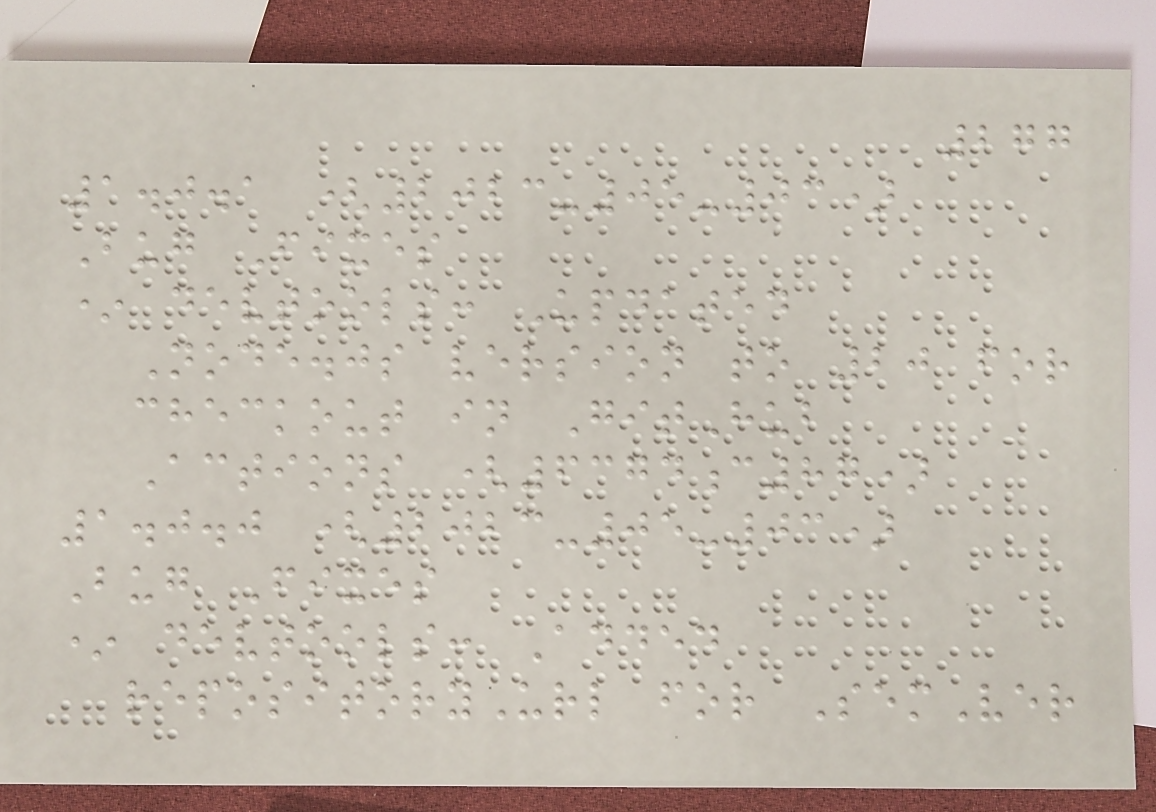277
1.0.1 (2023-05-03)
Bug Fixes
* devtools: Updated
Node.js version to 20 for
checkout in GitHub
Actions (6374c87)
1.0.0 (2023-05-03)
Bug Fixes
* devtools: Added
repositoryUrl for SemVer
